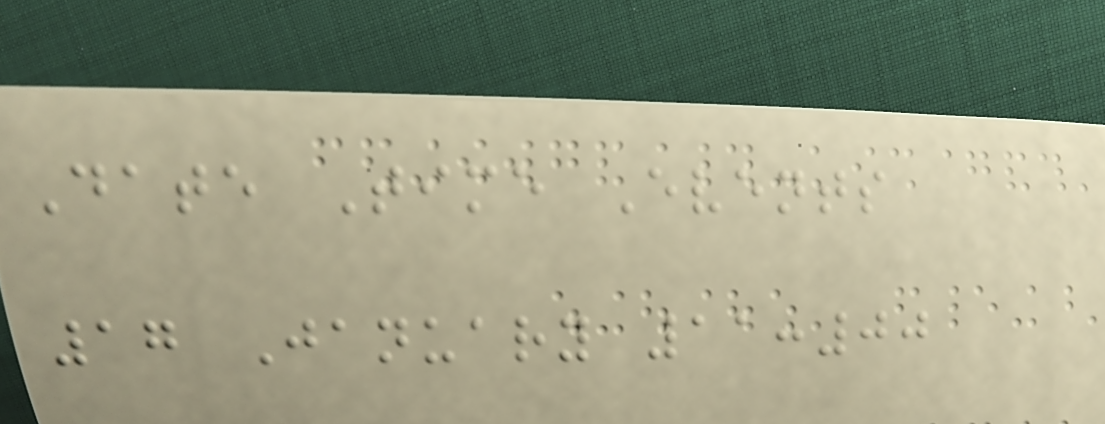Date Time Events
17 January 11:00
